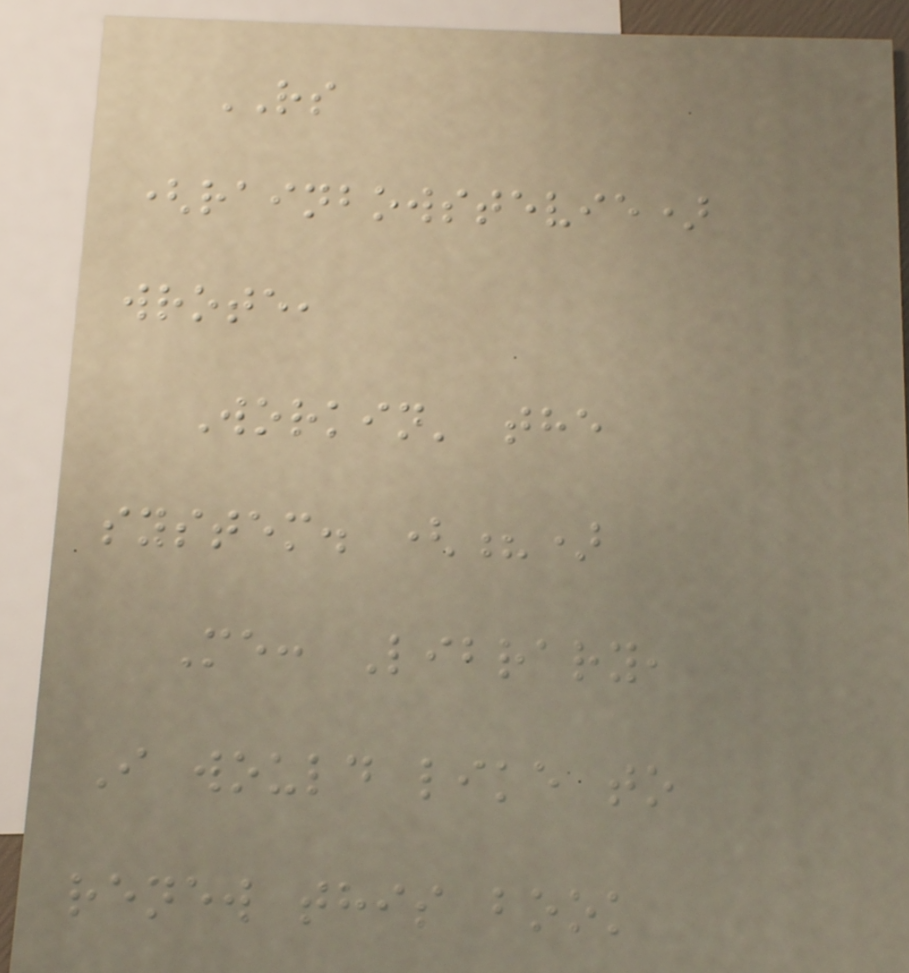RS
(rainbowstevie)
wrote,
Workin' the
system. (?)
Me: Library,
I would like to
renew this book
